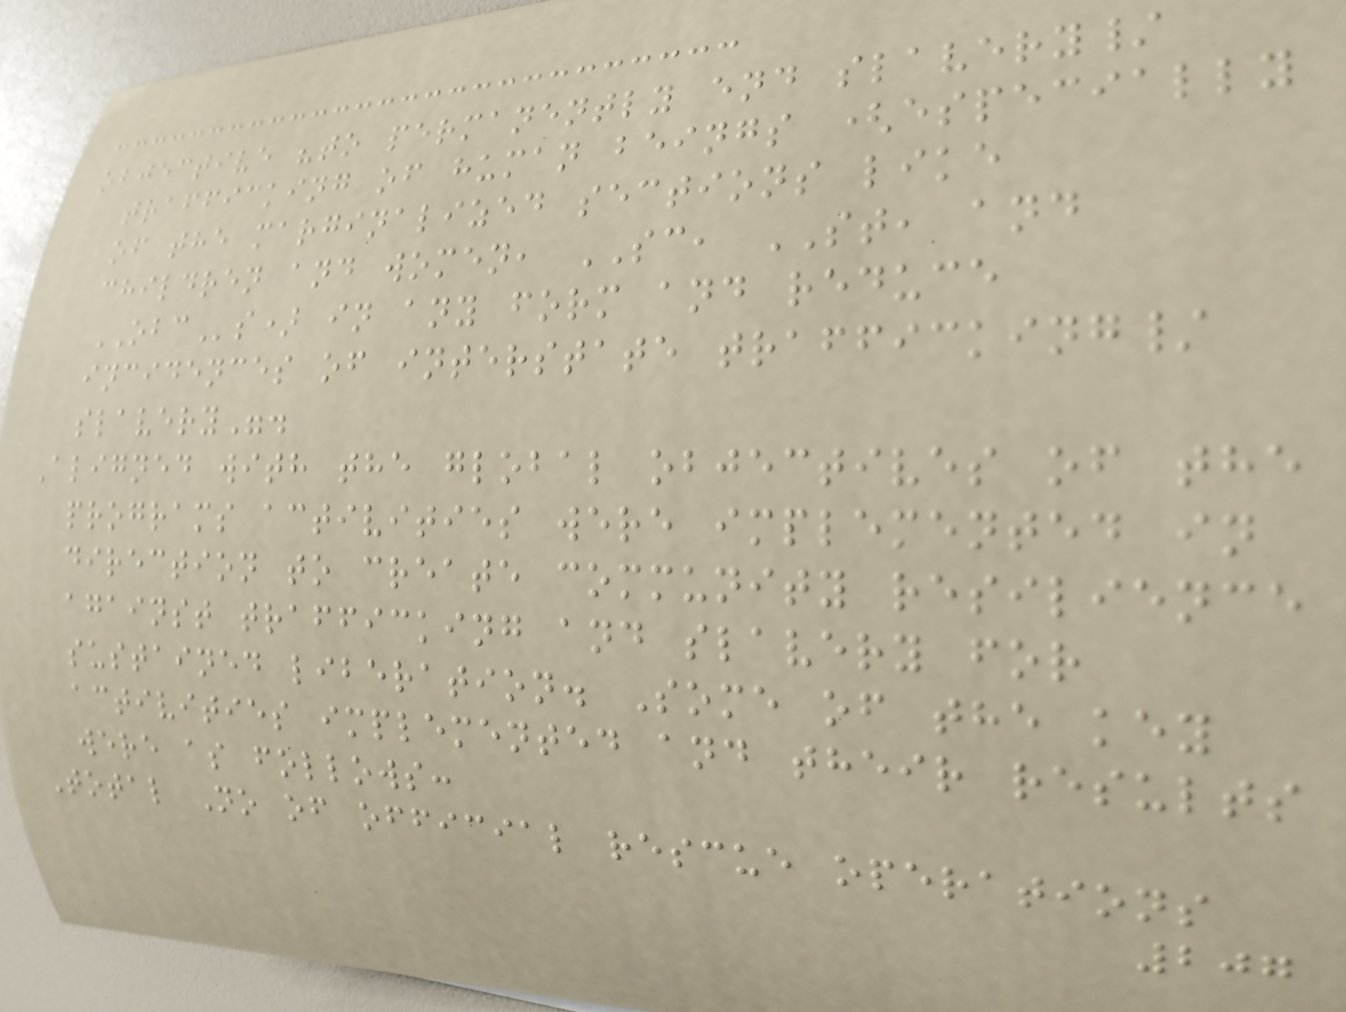objective "to permanently end slavery/
trafficking of human beings (especially
of the marginalized sections like
children and women, SC, ST, and
OBCs) in any form and reduce
incidences of interstate trafficking/
slavery".
Aligned with the global objectives of the
programs activities were implemented in
direction to create community resilience
against trafficking and slavery for
sustained liberation. Some of the key
activities implemented and their results
were as follows:
Total No of official rescue operations
207
